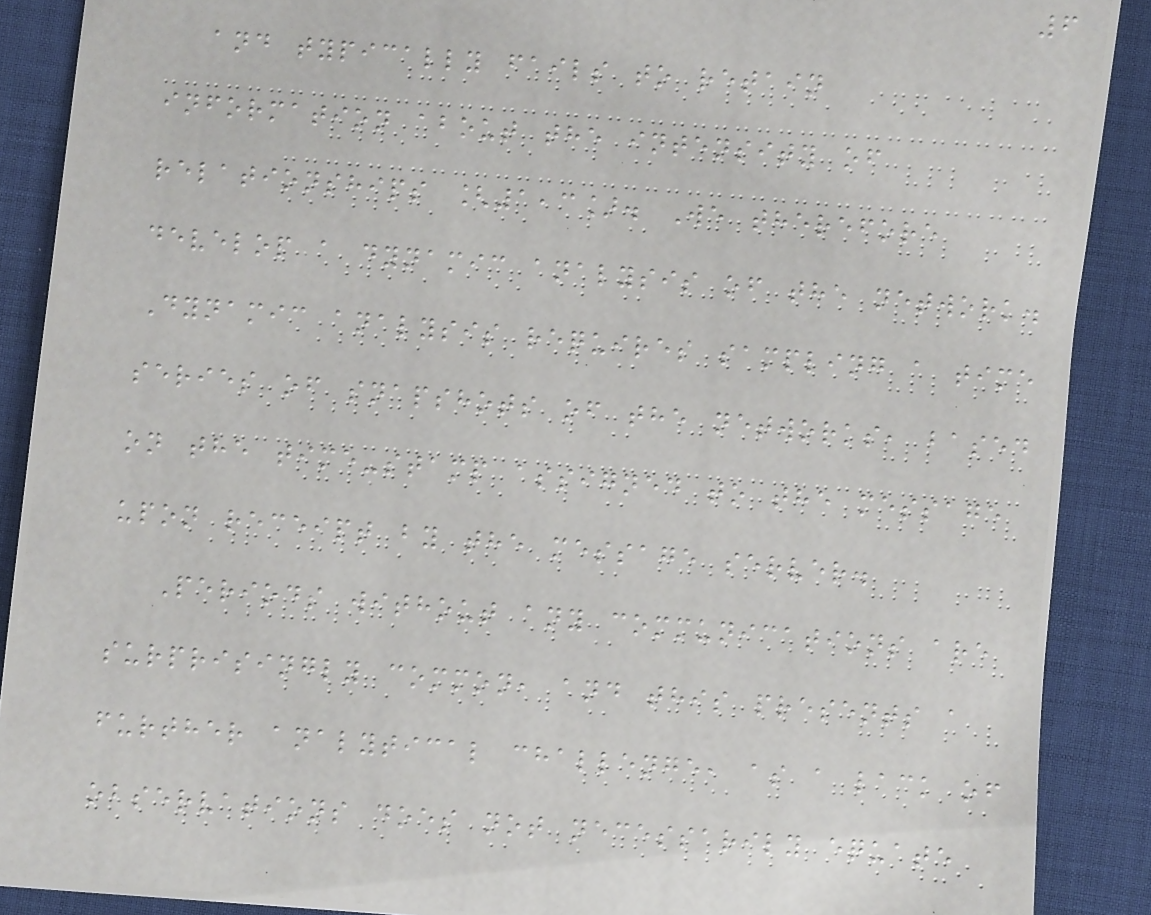6
and typically fails to retain
information about the intensity of
relationships [1,3]. We therefore
develop a dynamic analysis of the network.
Dynamic analysis requires sampling a time
series of snapshots of the networks, based
on the time-stamp assigned to the message
upon receipt by the message server.
Periods without any communications are
surprisingly common, and this presents a
further analytical challenge, as a lack of
observations does not necessarily equate
